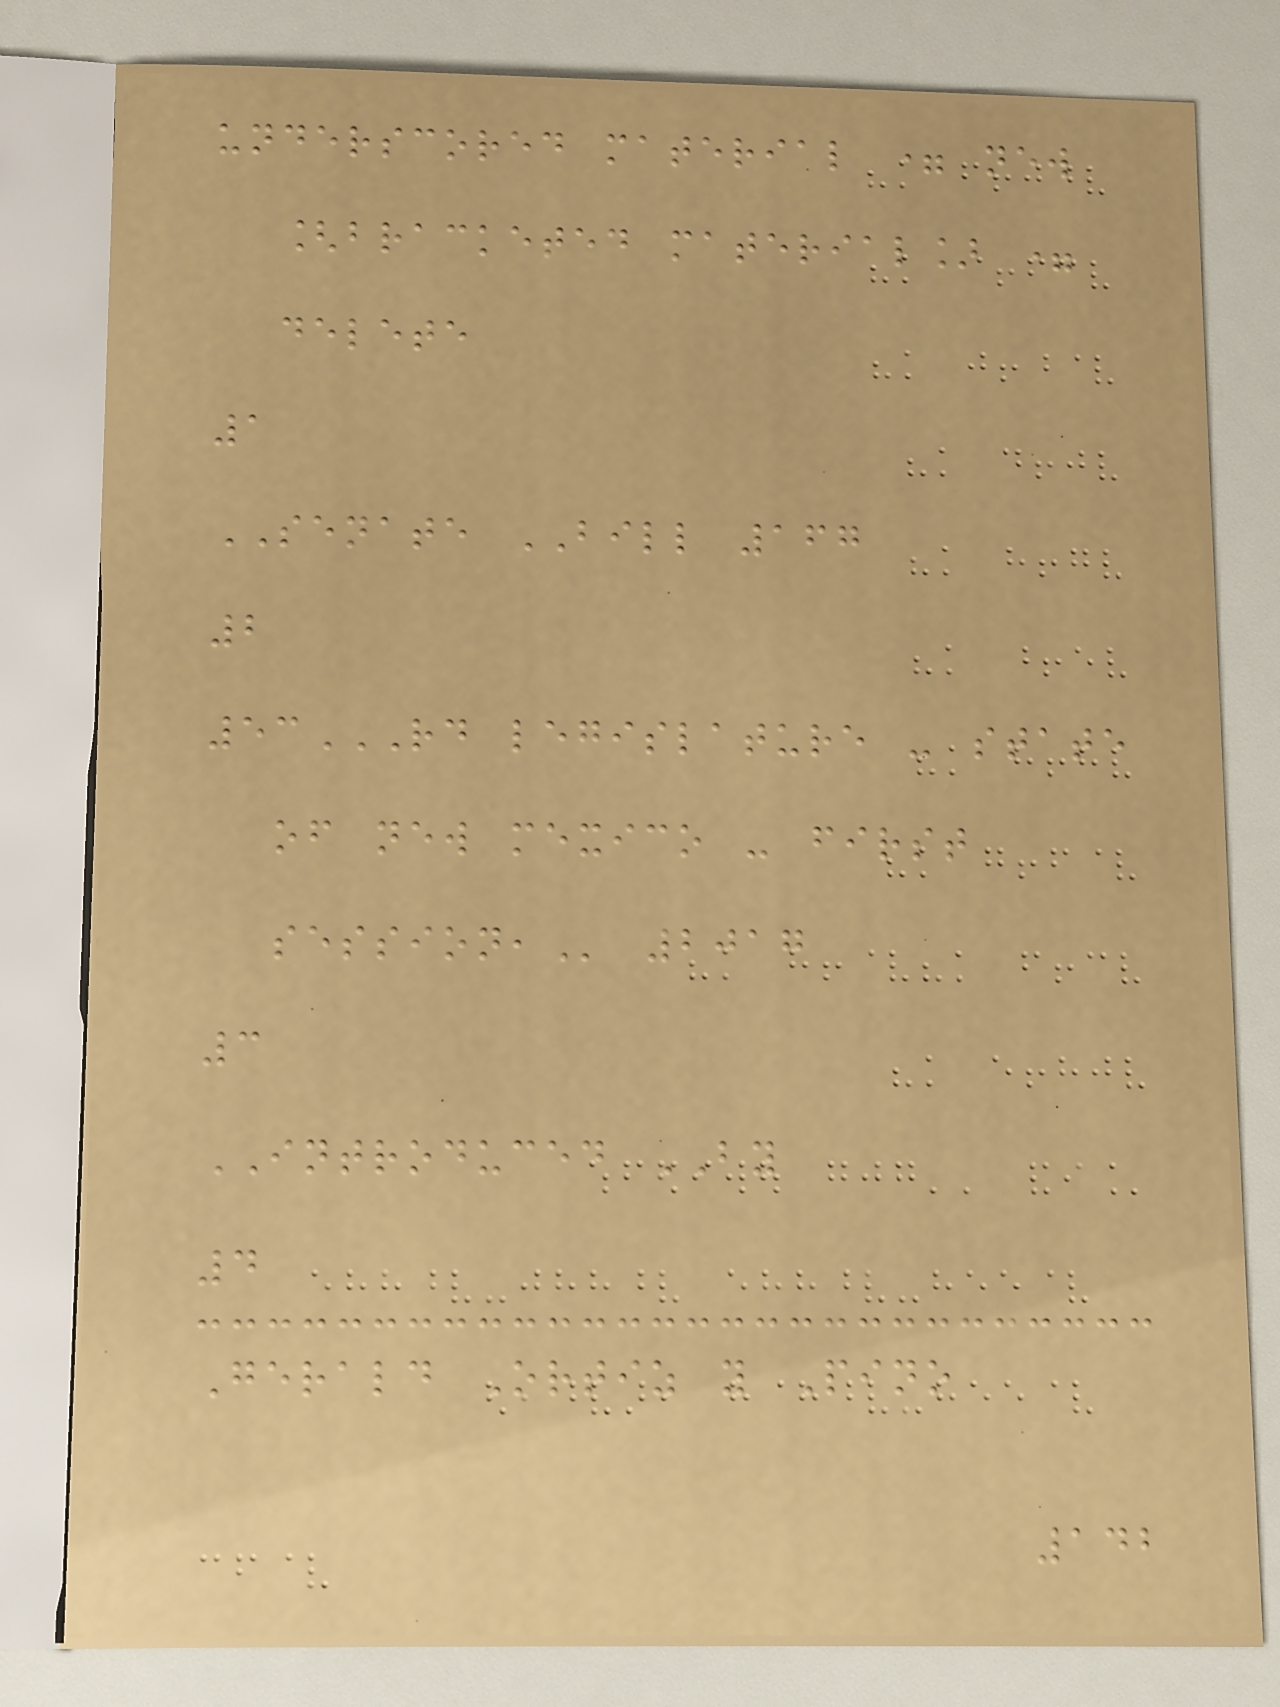underscored material = new
[bracketed material] =
delete
1
SENATE BILL 167
2
53RD LEGISLATURE - STATE
OF NEW MEXICO - FIRST
SESSION, 2017
3
INTRODUCED BY
4
Gerald Ortiz y Pino
142
